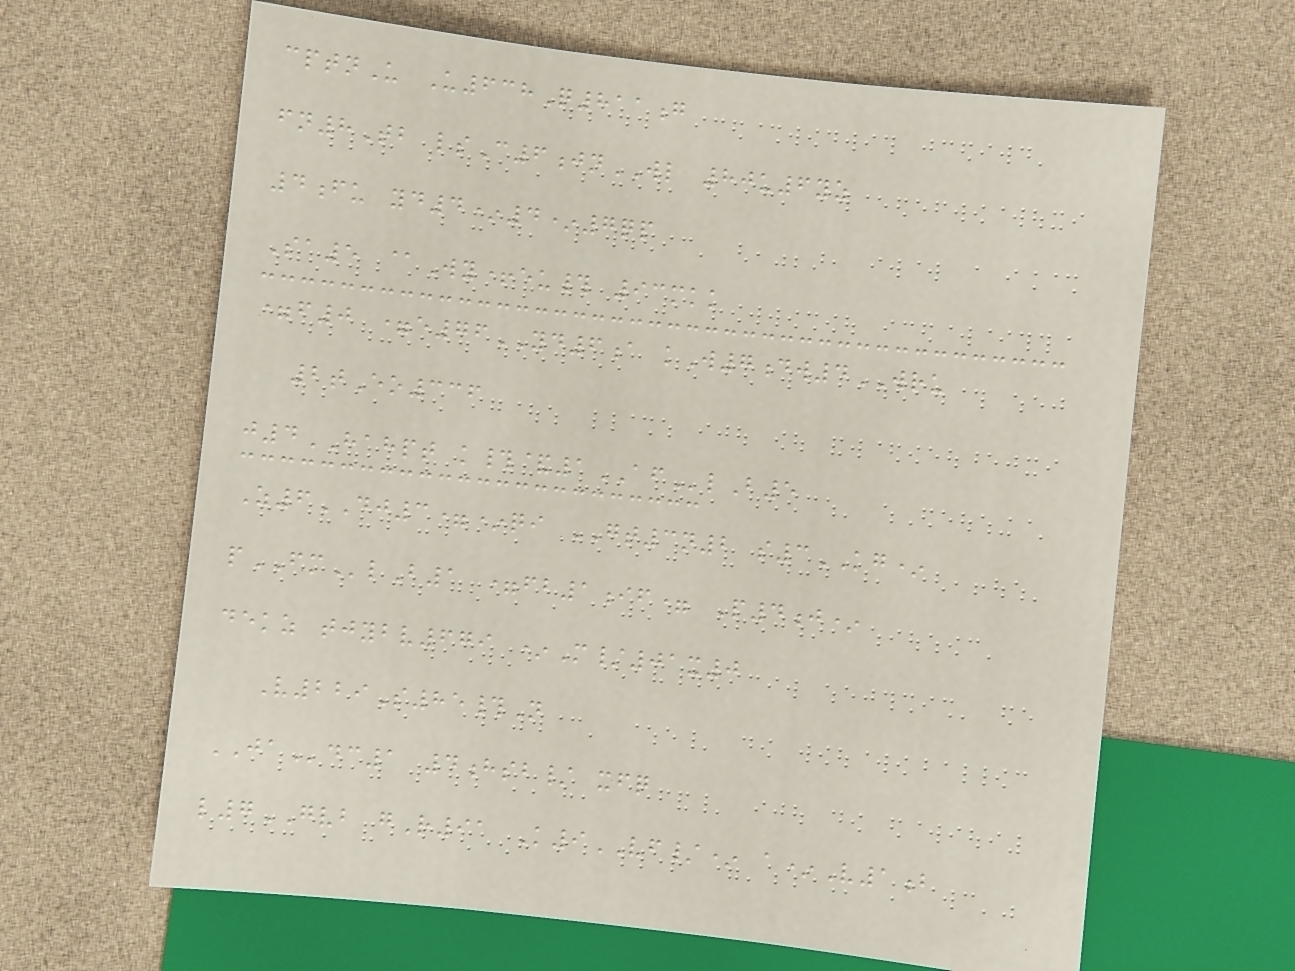cptnU U638Q811g
fn8Tb lsC6jnWL 80u6yz
4fu yd4*4*7qp
Sa5 @Wy+eu# 93mkk
=f0 =e76YD6a kW7dw4WRU
2tEo336
j4HAHPT k#&1AFlB5
Z6DJ3=*qi GT3n2 s3KG*
pFMlB1 =fb1if= P4j*
dekz tjybv679 *M/01x0
V229S85#N
JAdc1 4hsb/ xfq
l7GVB gR91 K9VF/* a*V1b
